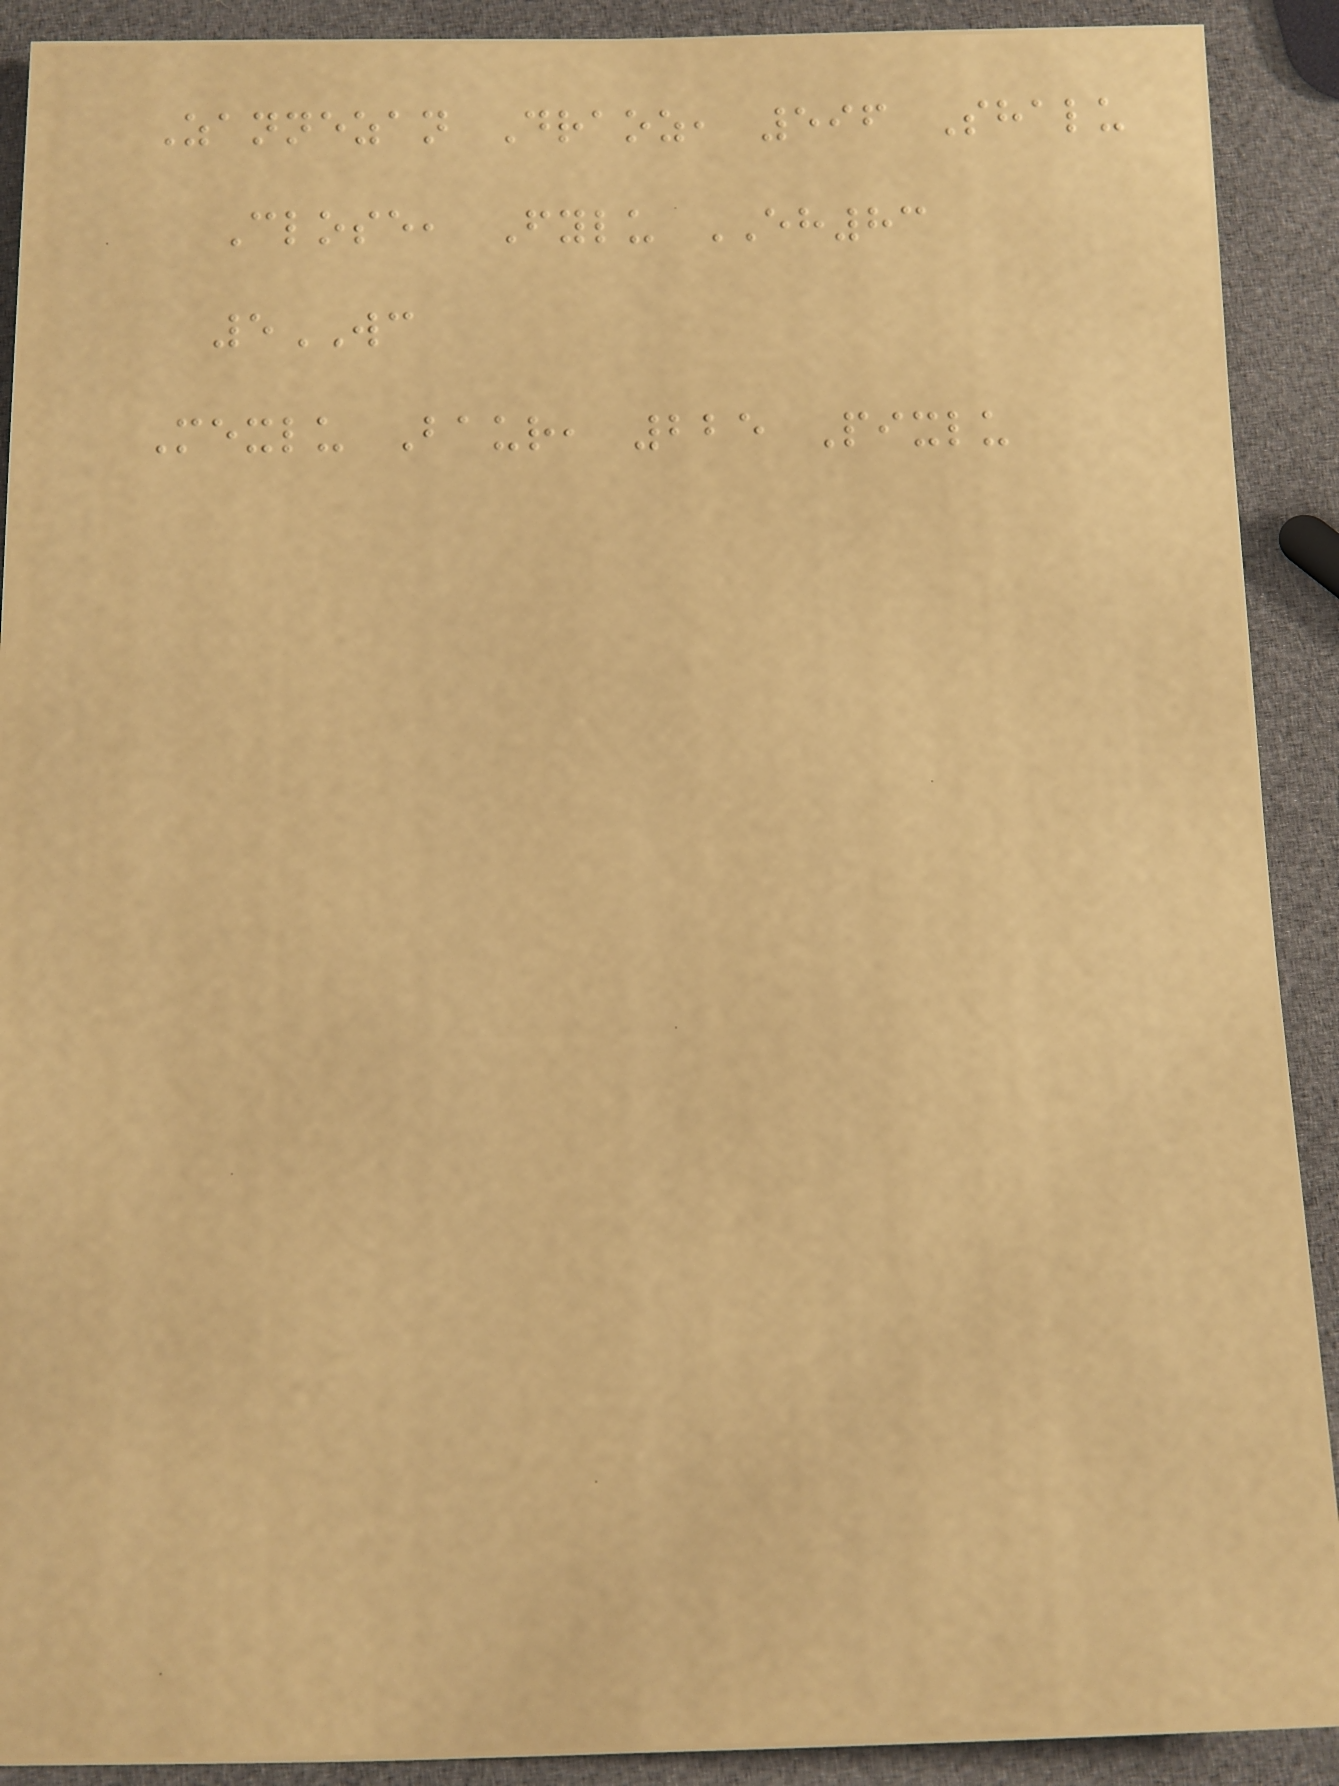Zannezan Draoz, 596 Shalu
Close, Fylu EH83
5WC
Mexlu Baur, 225 Pixlu
